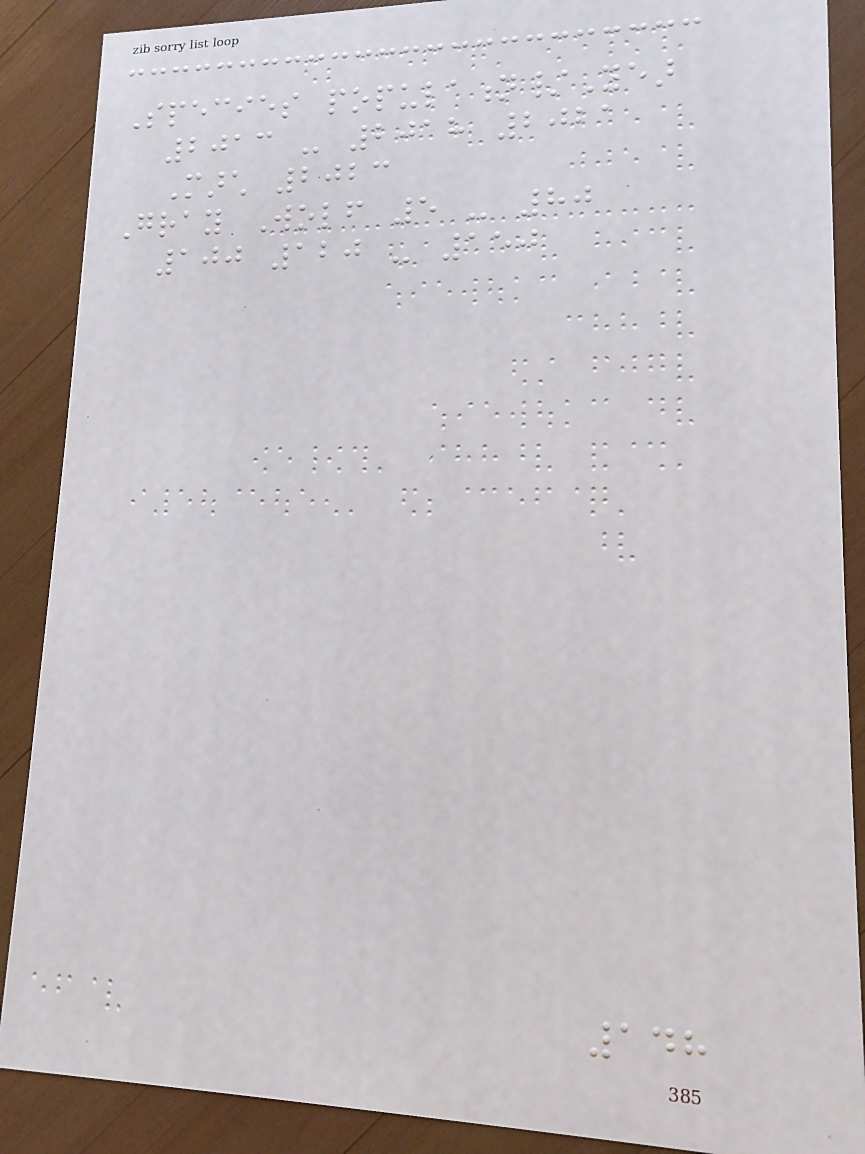Species population/Year
2013 - 2018 2021
March 2023
Gray Wolf 5 - 80
100 120 - 150
148
